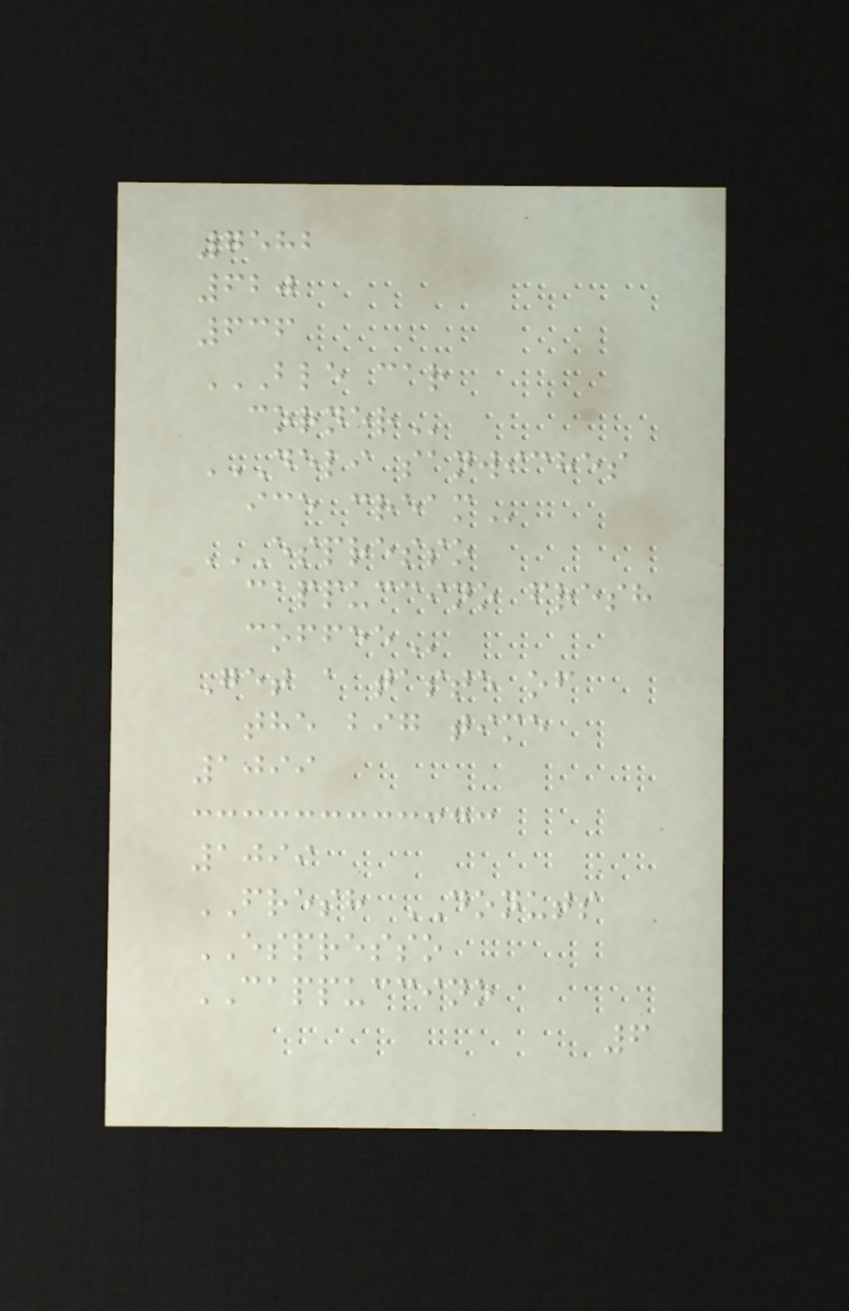7582
620
636
BLE CAR
CORNER
DELI SANWICHES
ICE CREAM
ESPRESSO
CAPPUCCINO FRESH
COFFEE
Get a taste of
the big time
1099
1099
FRESH DONUTS
ESPRESSO
CAPPUCCINO
6
